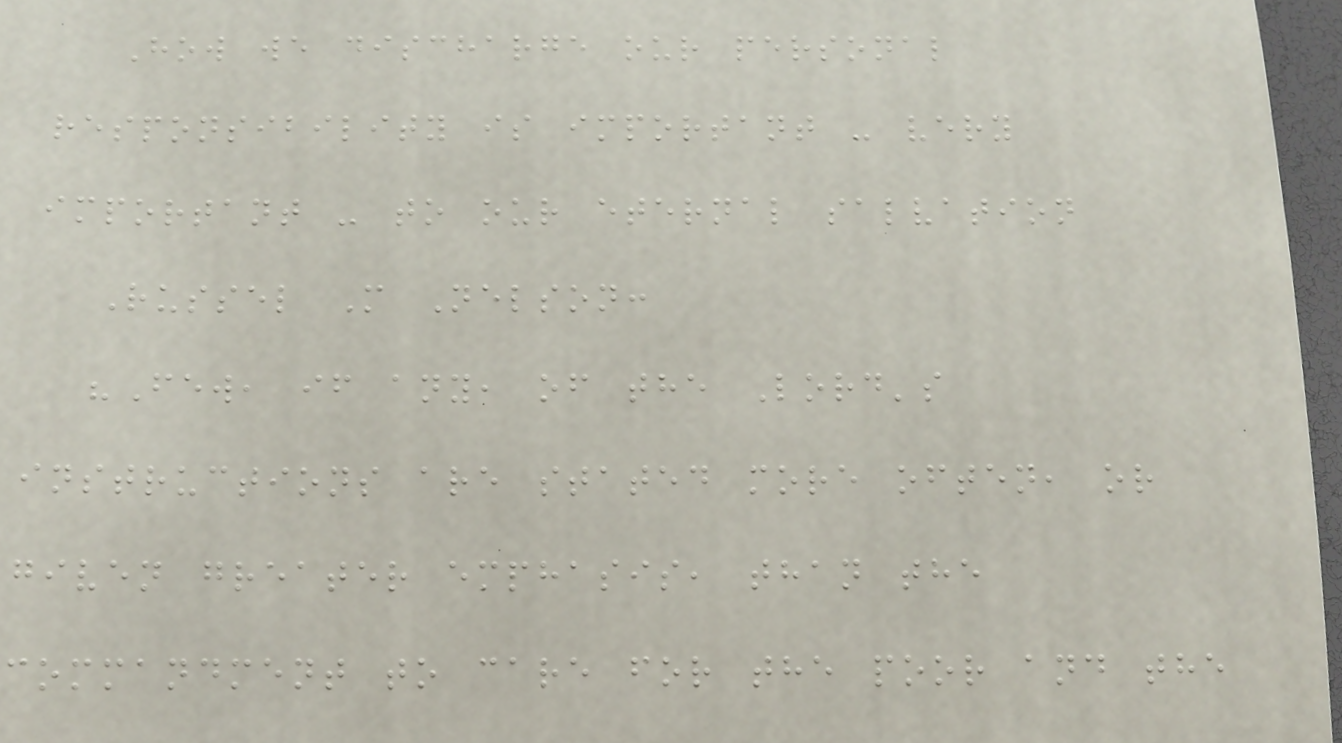How we discharge our personal
responsibility is important - very
important - to our eternal salvation
Russel M Nelson:
"Few, if any, of the Lord's
instructions are stated more often, or
given greater emphasis, than the
commandment to care for the poor and the
